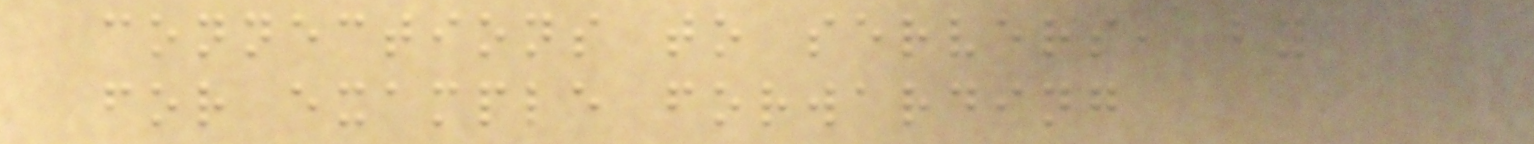connections to servers, by
for example forwarding
